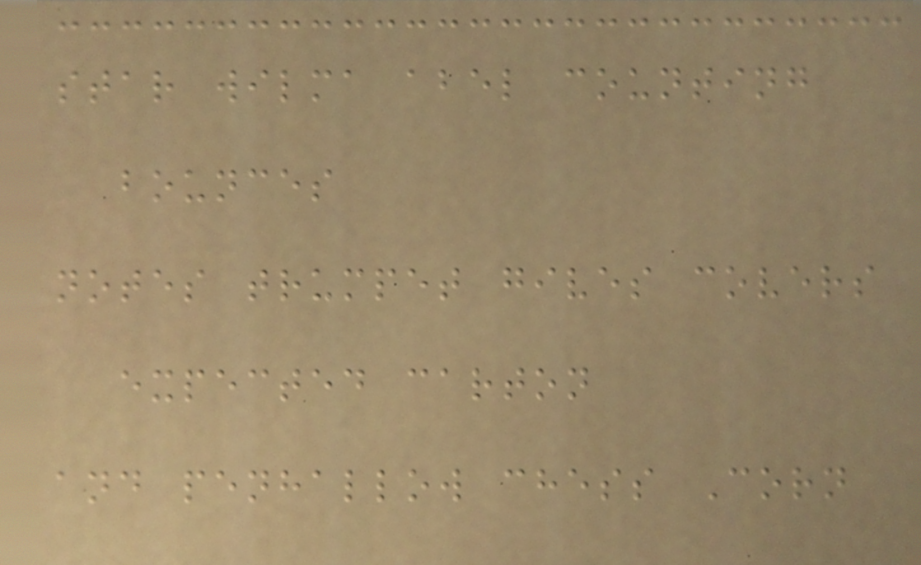star wilma abel counting
bounces
notes trumpet gives covers
expected carton
and penhallow chess Corn
